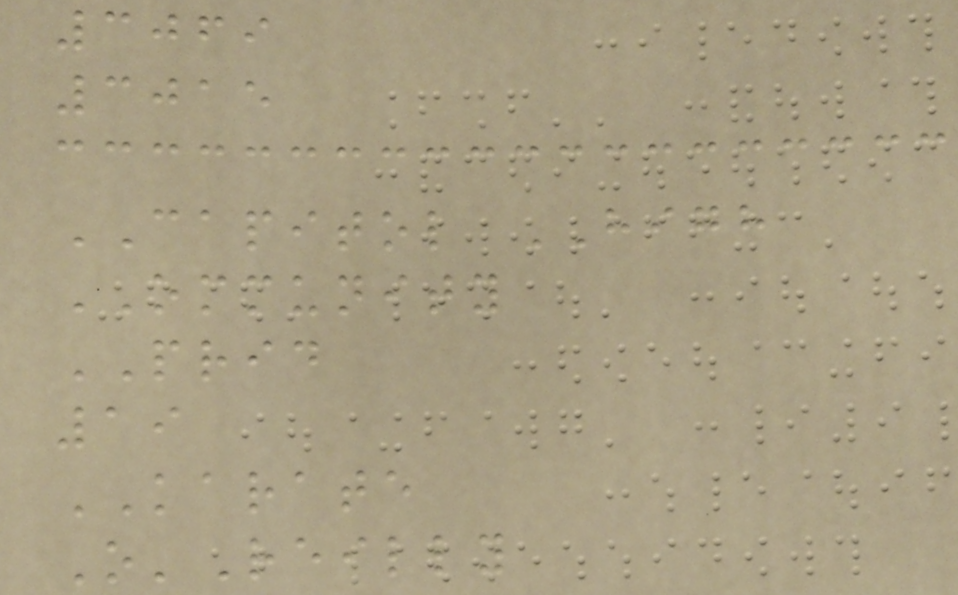3069
3015
CAPITOL HIGH
OMMUNITY
PRID
19
KARATE
O'Reilly
